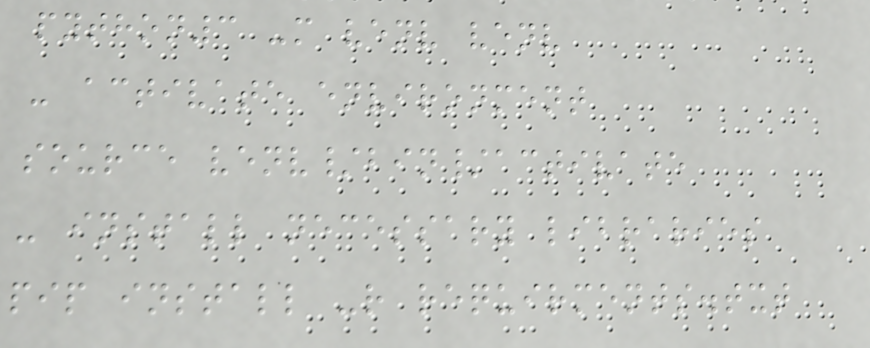python3 -m venv venv
- activate environment
source venv/bin/activate
- install necessary libraries
pip install -r requirments.txt
